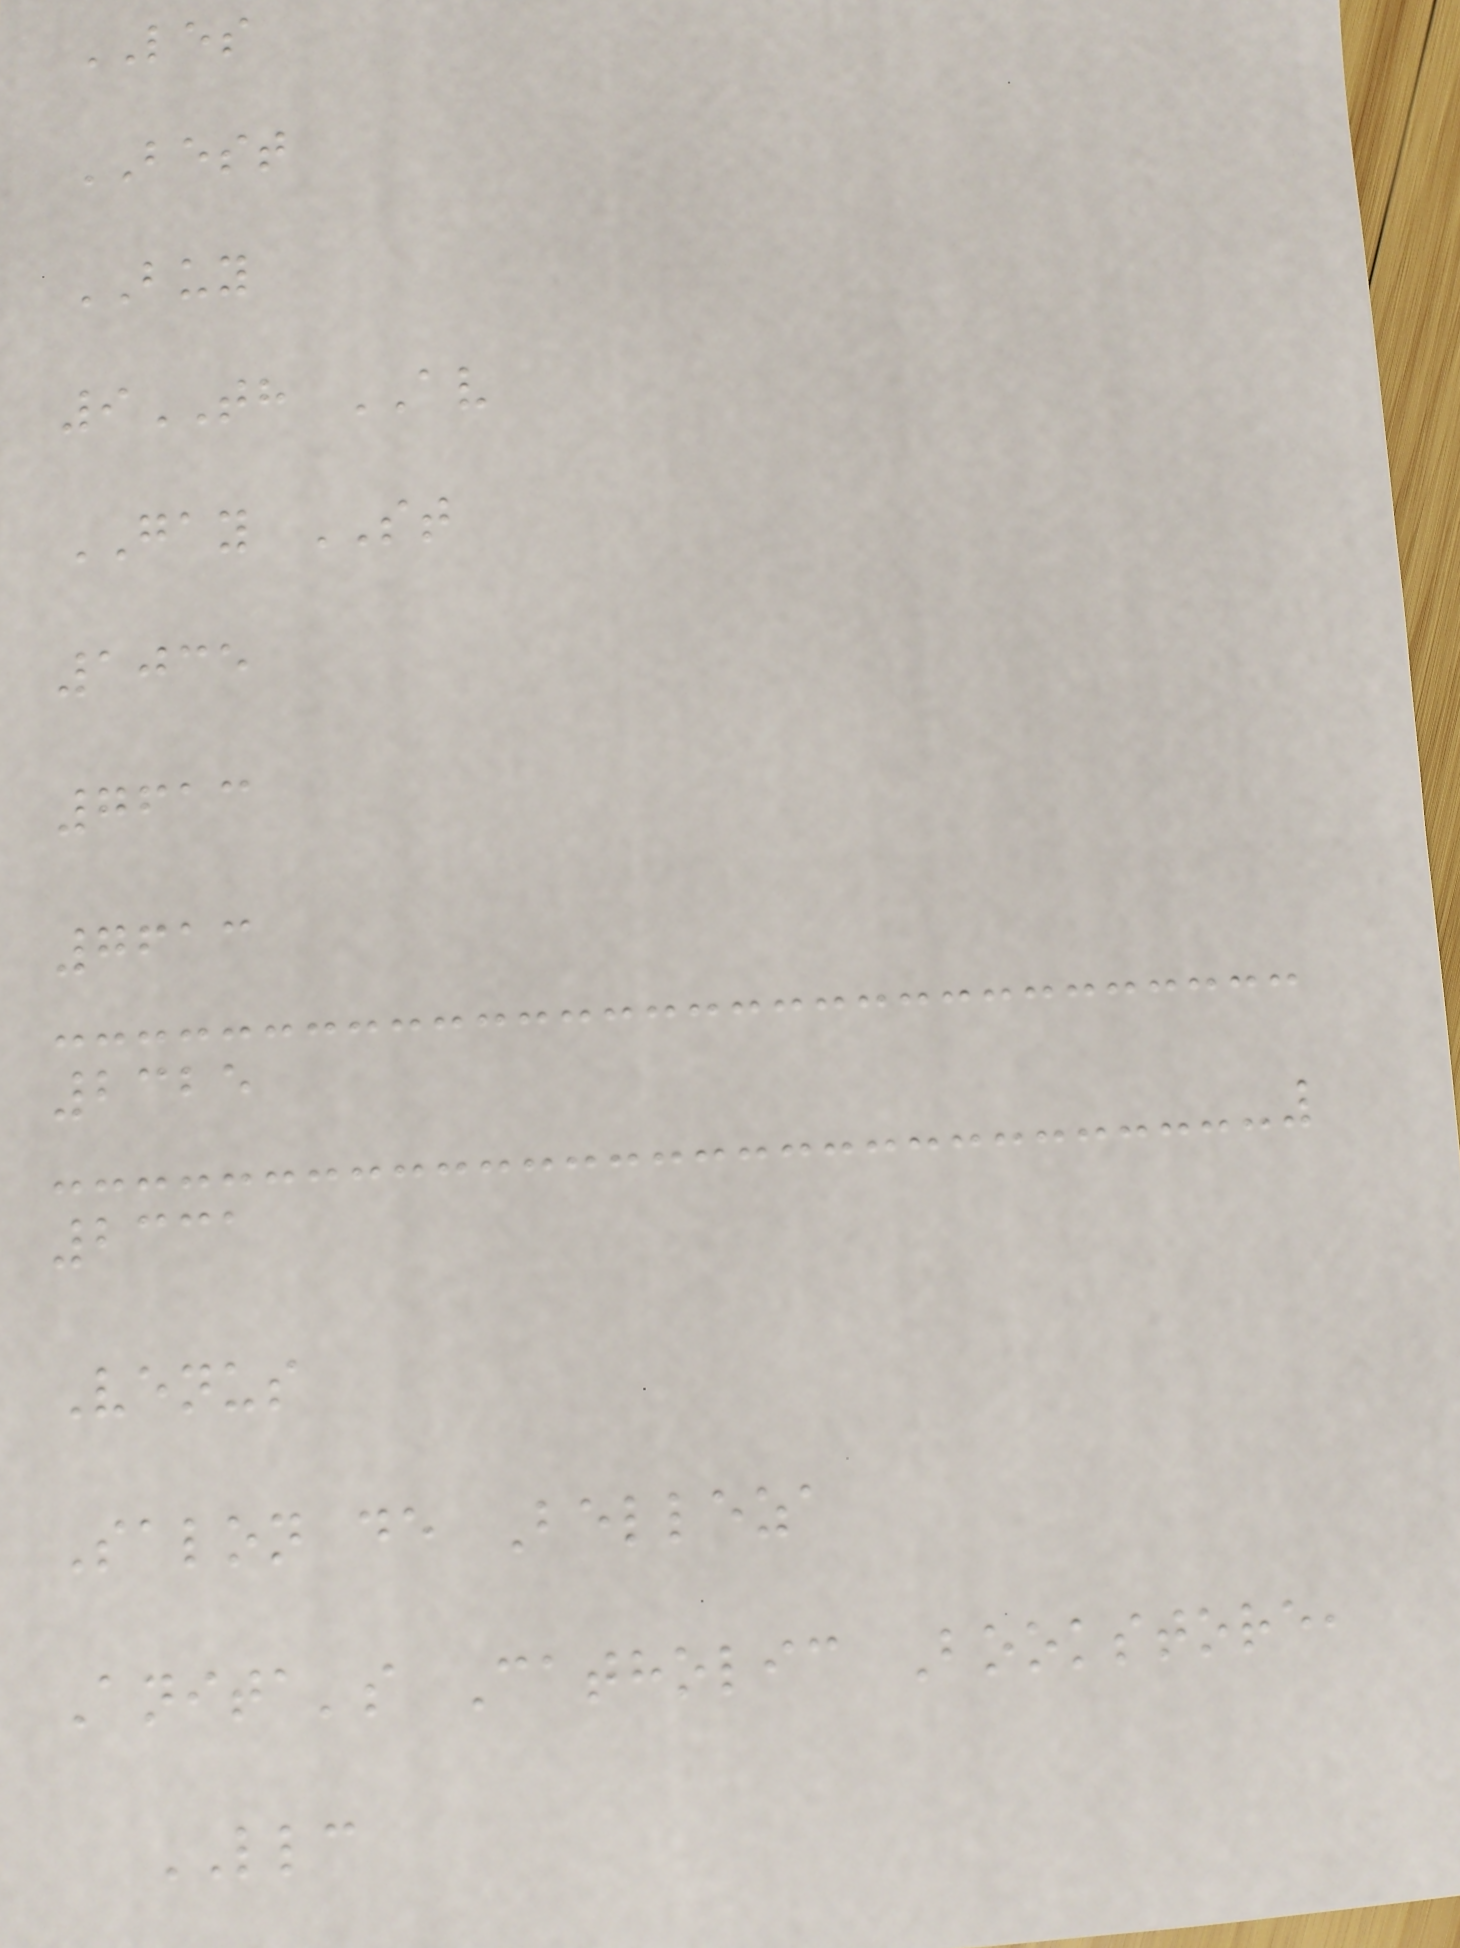LES
BEST
BUY
9TH AV
GAY ST
1035
7613
7613
2325
2331
Venus
Salon de Belleza
Anita's Catholic Bookstore,
LLC
